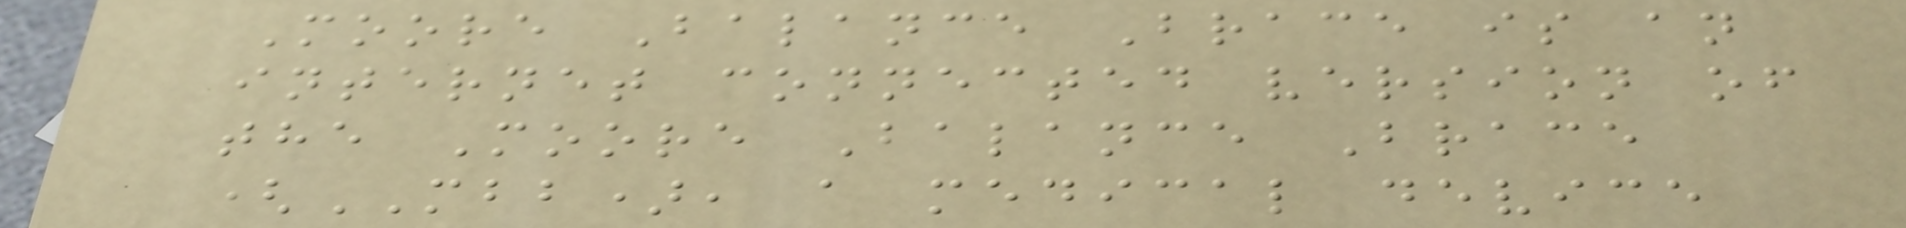Moore Balance Brace is an
internet connected version of
the Moore Balance Brace
(MBB), a medical device
